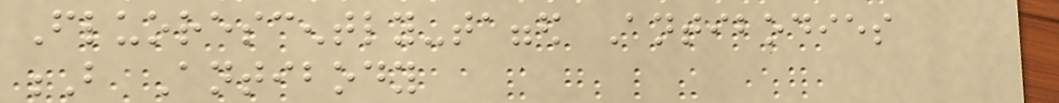Fluorescently-tagged Antibodies
B Antibody
